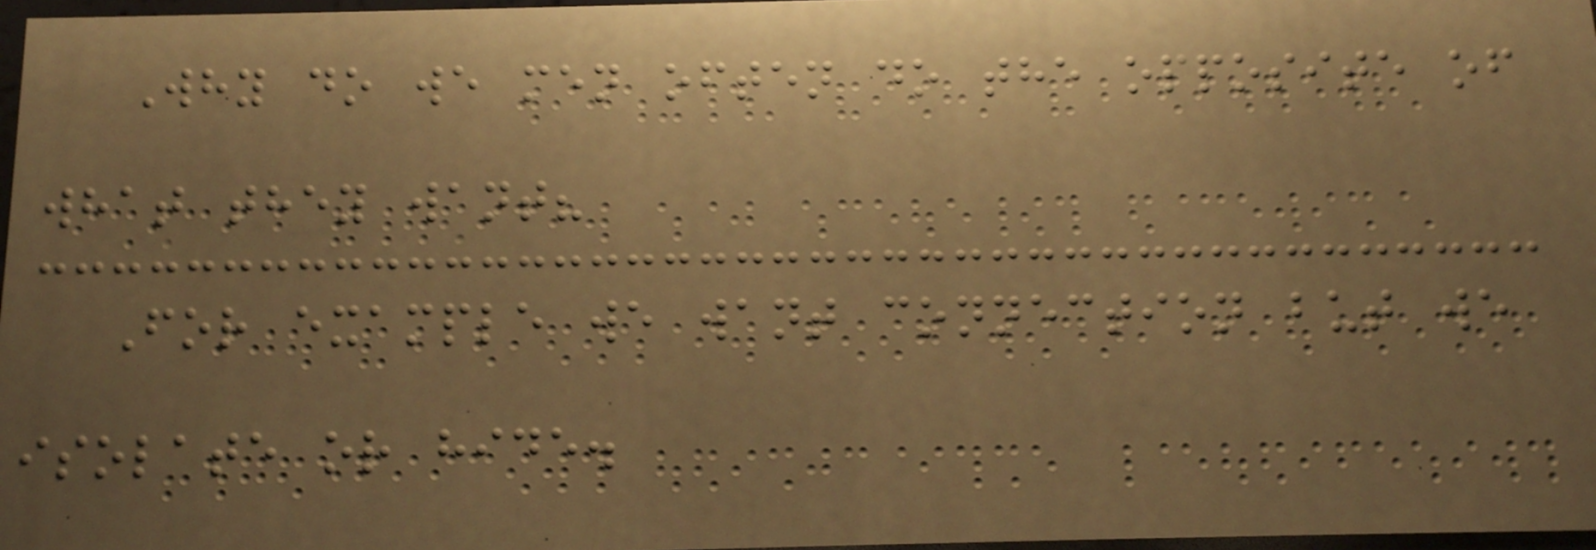Why do we men often do the opposite of
what they want?
For example we want connection but we
isolate or hide.
